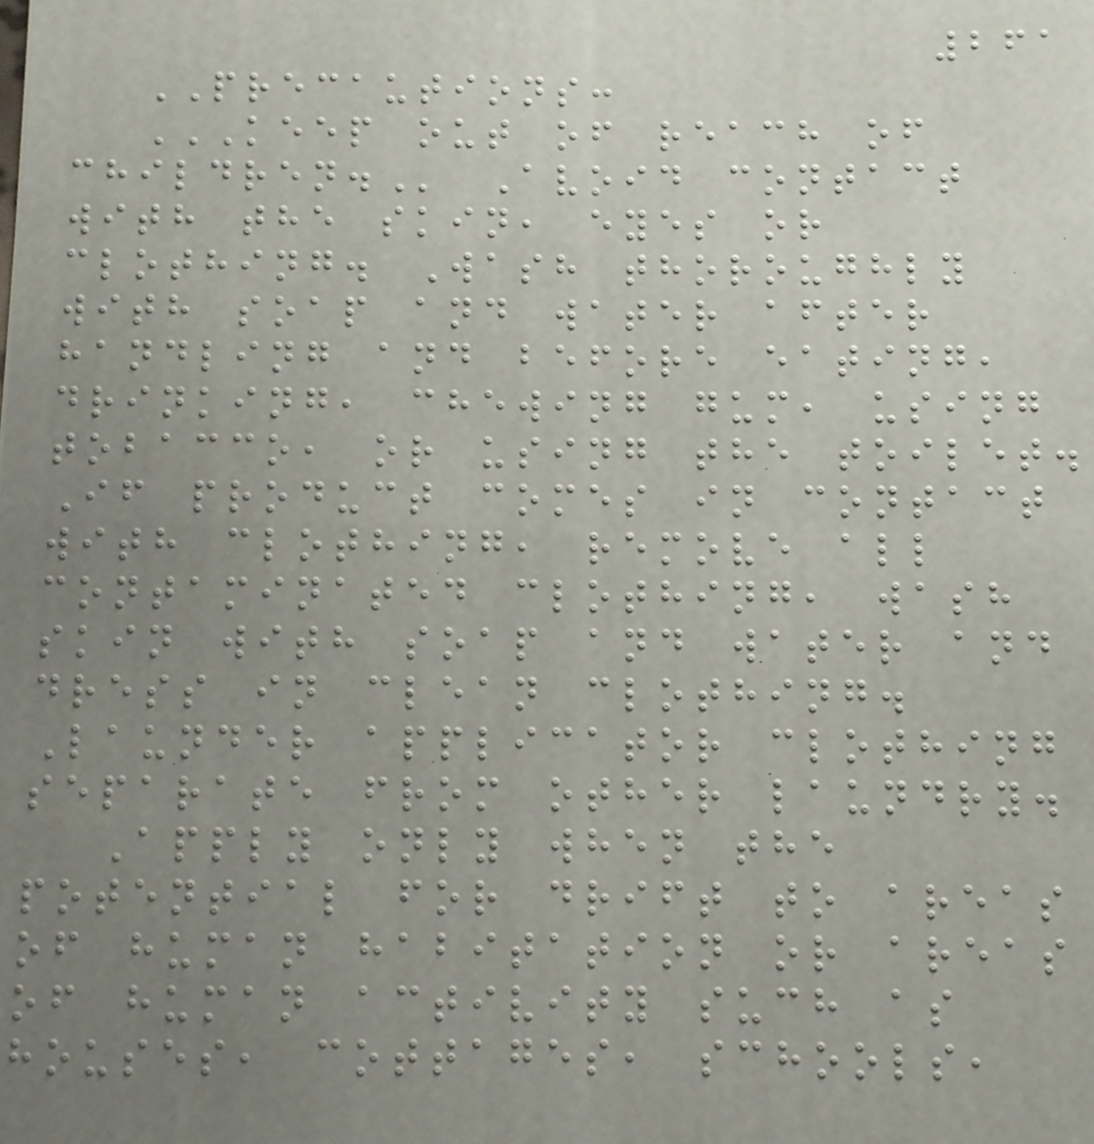261
PRECAUTIONS:
KEEP OUT OF REACH OF
CHILDREN. Avoid contact
with the skin, eyes or
clothing. Wash thoroughly
with soap and water after
handling and before eating,
drinking, chewing gum, using
tobacco, or using the toilet.
If product comes in contact
with clothing, remove all
contaminated clothing, wash
skin with soap and water and
dress in clean clothing.
Launder applicator clothing
separate from other laundry.
Apply only when the
potential for drift to areas
of human habitation or areas
of human activity such as
houses, cottages, schools,
